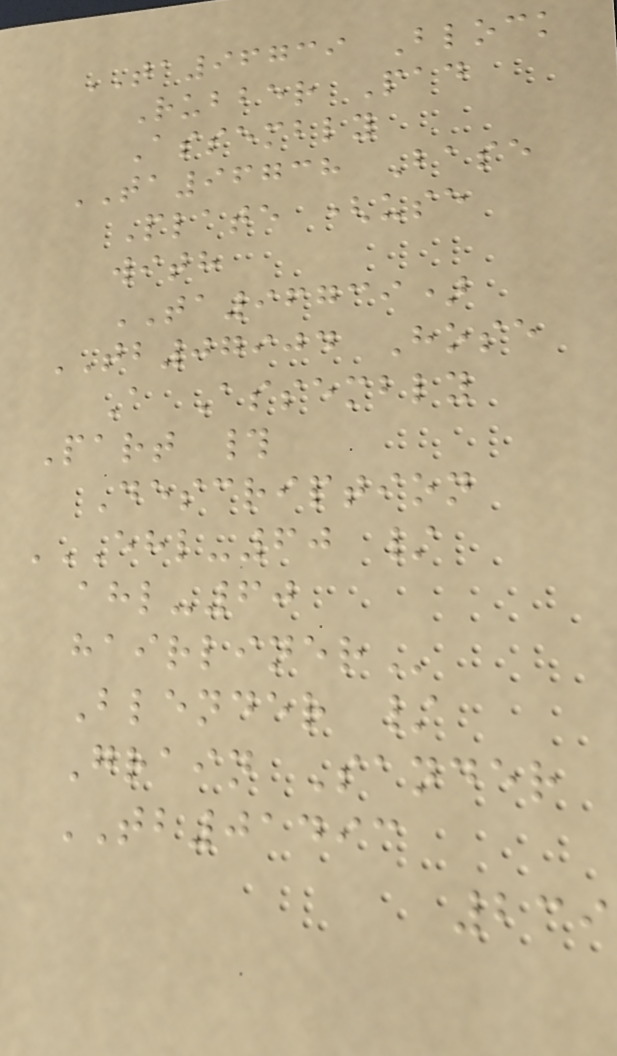TA96739 Block
Rubber Pad
Assembly
TA96738 Base
Plate (use
with
TA96739)
TB07904 Hose
A Assembly
Part #
Description
EHL-60 /
AHL-60
HAIRLINER
Blender /
Grain Sander
TB01493
239
